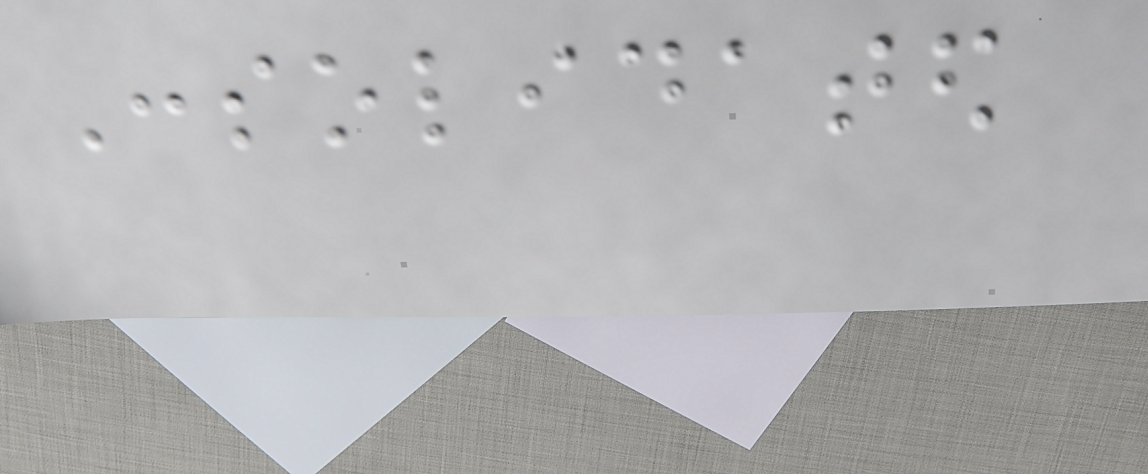Consolidated
